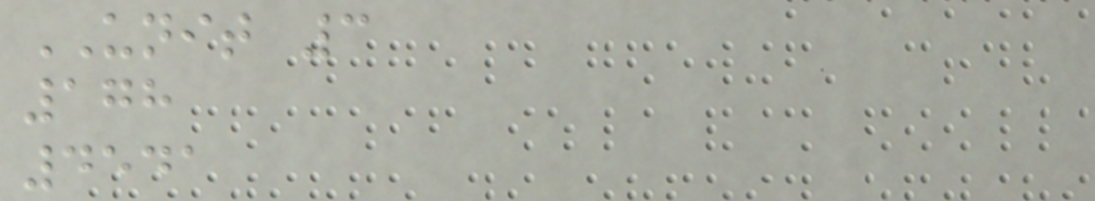UNIT 3
178
4541
